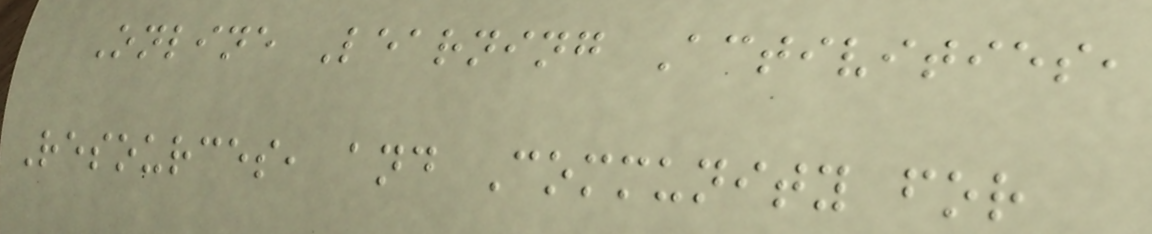Online Learning Activities,
Resources, and Community for
